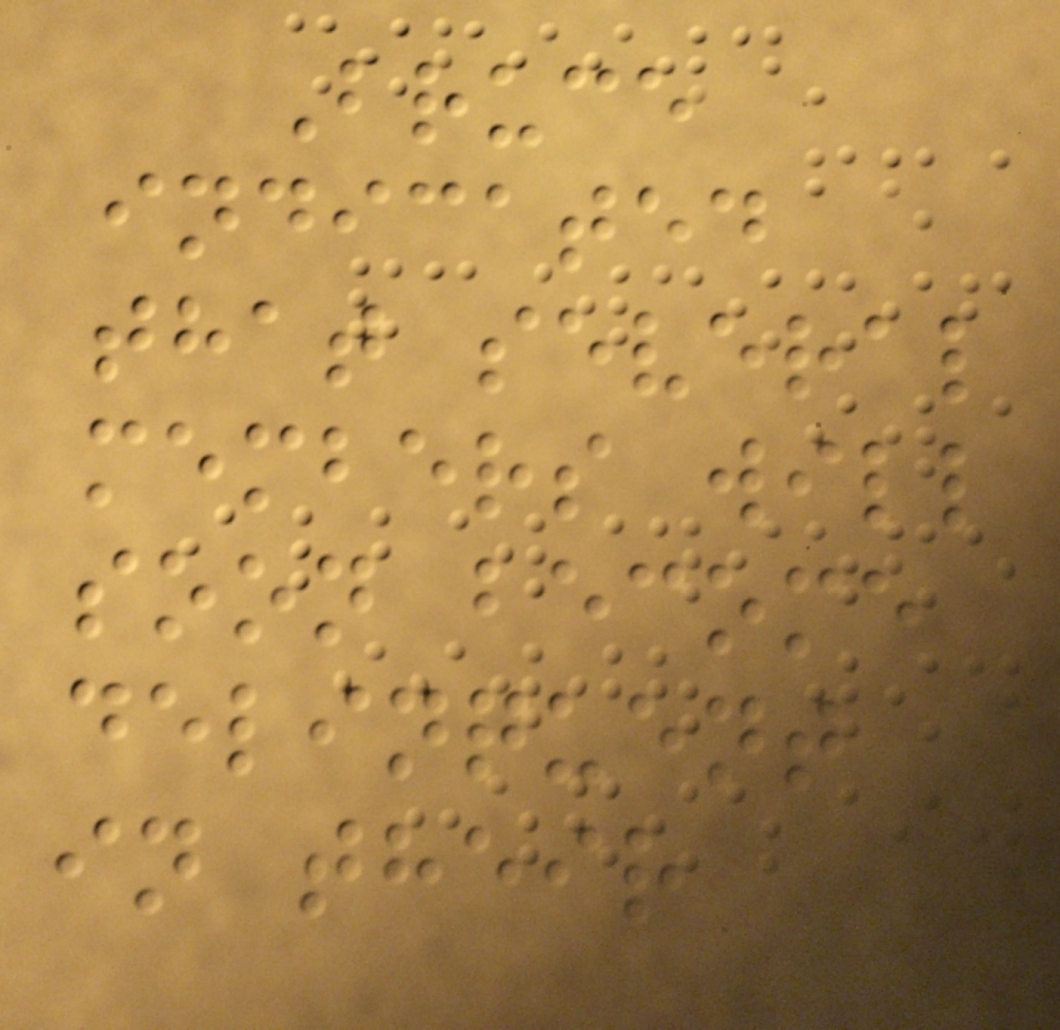Bruce
indicated
that several
members will
soon become
delinquent
in their
